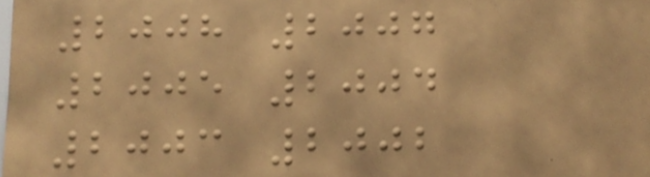2008 2007
2005 2004
2003 2002
